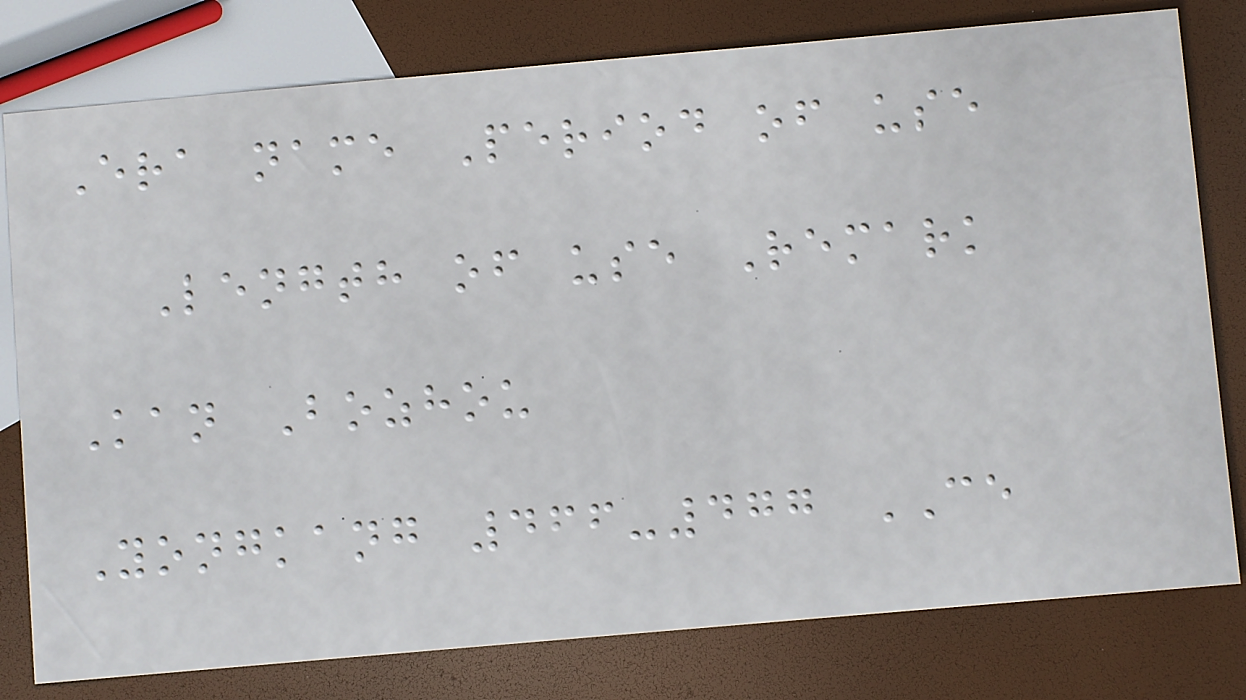Era name Period of use
Length of use Remark
Kan Bozhou
Yongkang 466-477 CE
